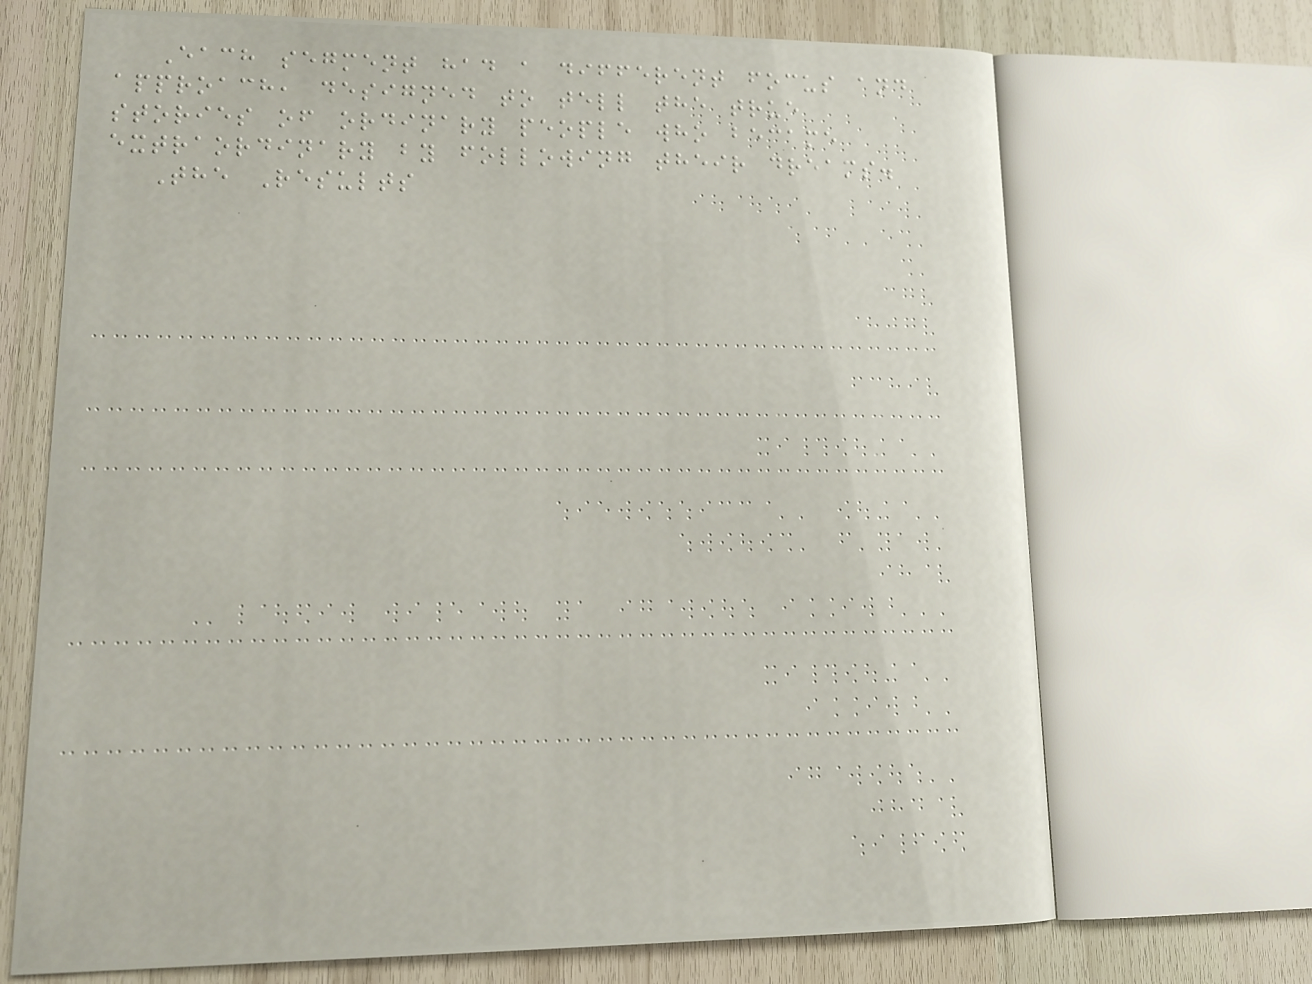Each segment had a different focus and
approach, designed to tell the true
stories of ordinary people who became
extraordinary by following their dreams.
The Results
